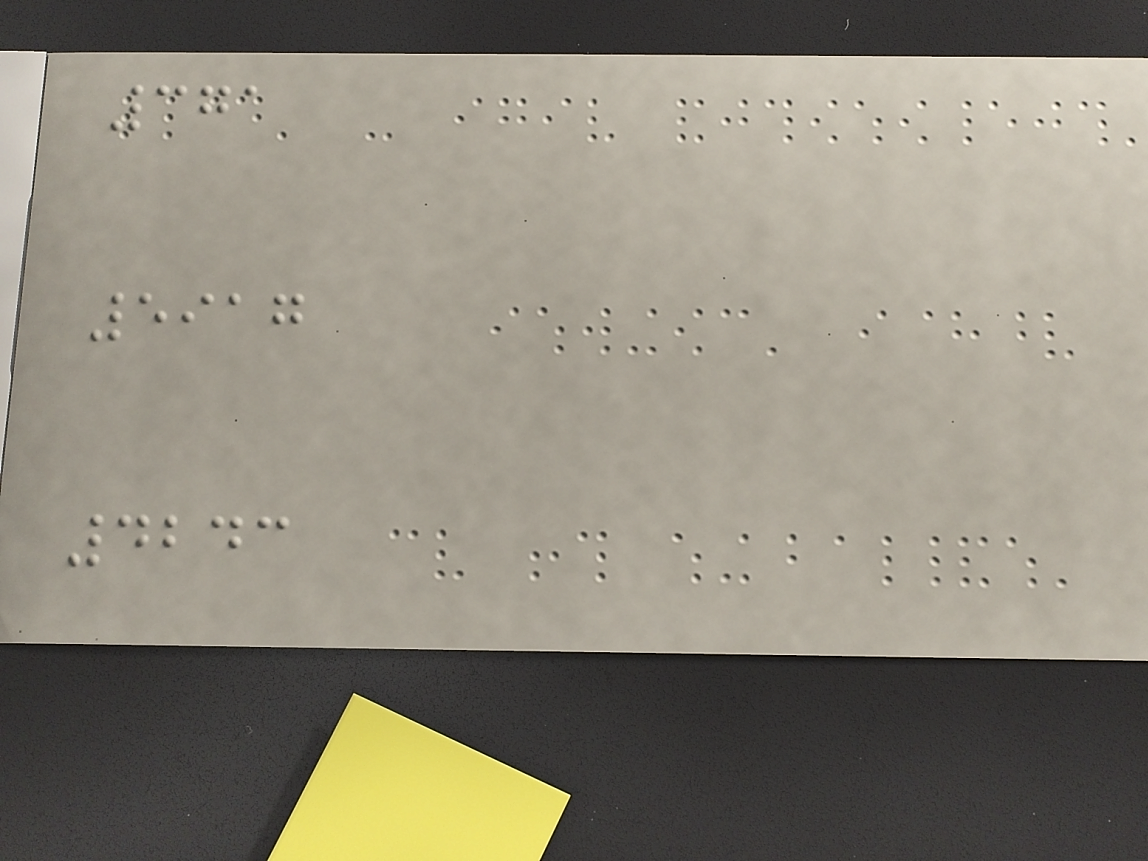371
5917
4243
